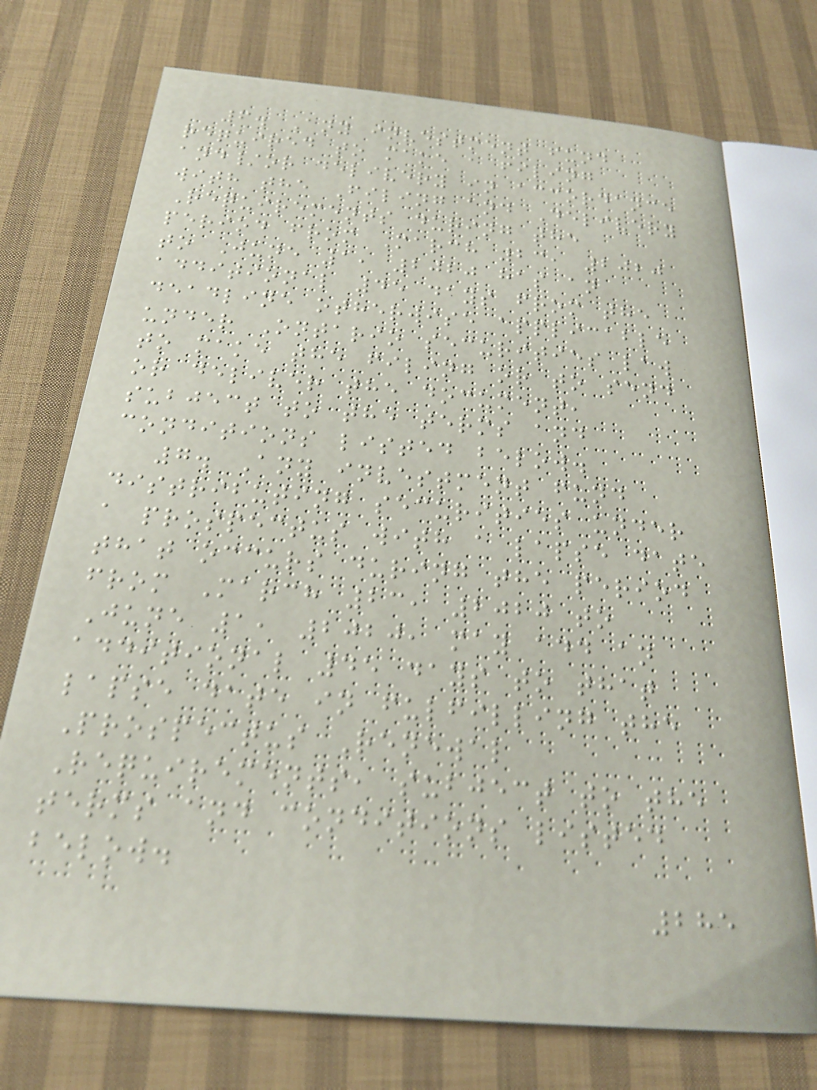6. Any investment fund
required to make a filing
and/or delivery in accordance
with the Filing and Delivery
Requirements during the
period from March 23, 2020
to June 1, 2020 has an
additional 45 days from the
deadline otherwise applicable
under Ontario securities law
to make the filing or to send
or deliver the document,
subject to the terms and
conditions listed below.
7. Any investment fund
distributing securities under
a prospectus with a lapse date
that occurs during the period
from March 23, 2020 to
June 1, 2020, may add an
additional 45 days to that
lapse date in fulfilling the
Prospectus Renewal
Requirements, subject to the
terms and conditions listed
below.
285
